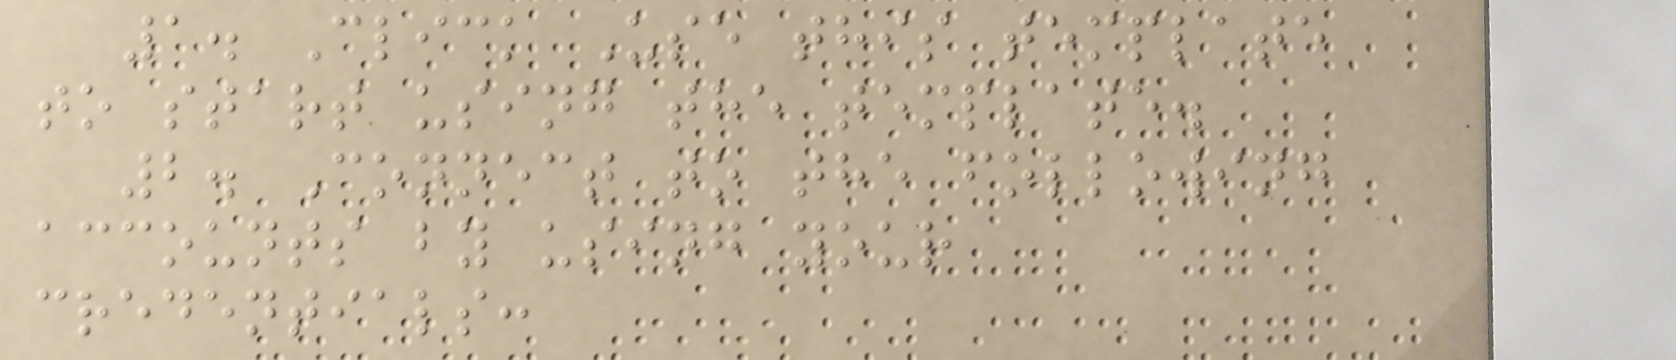1. Click Use this template
to start using the template.
2. Connect to the following
accounts by using your
credentials:
